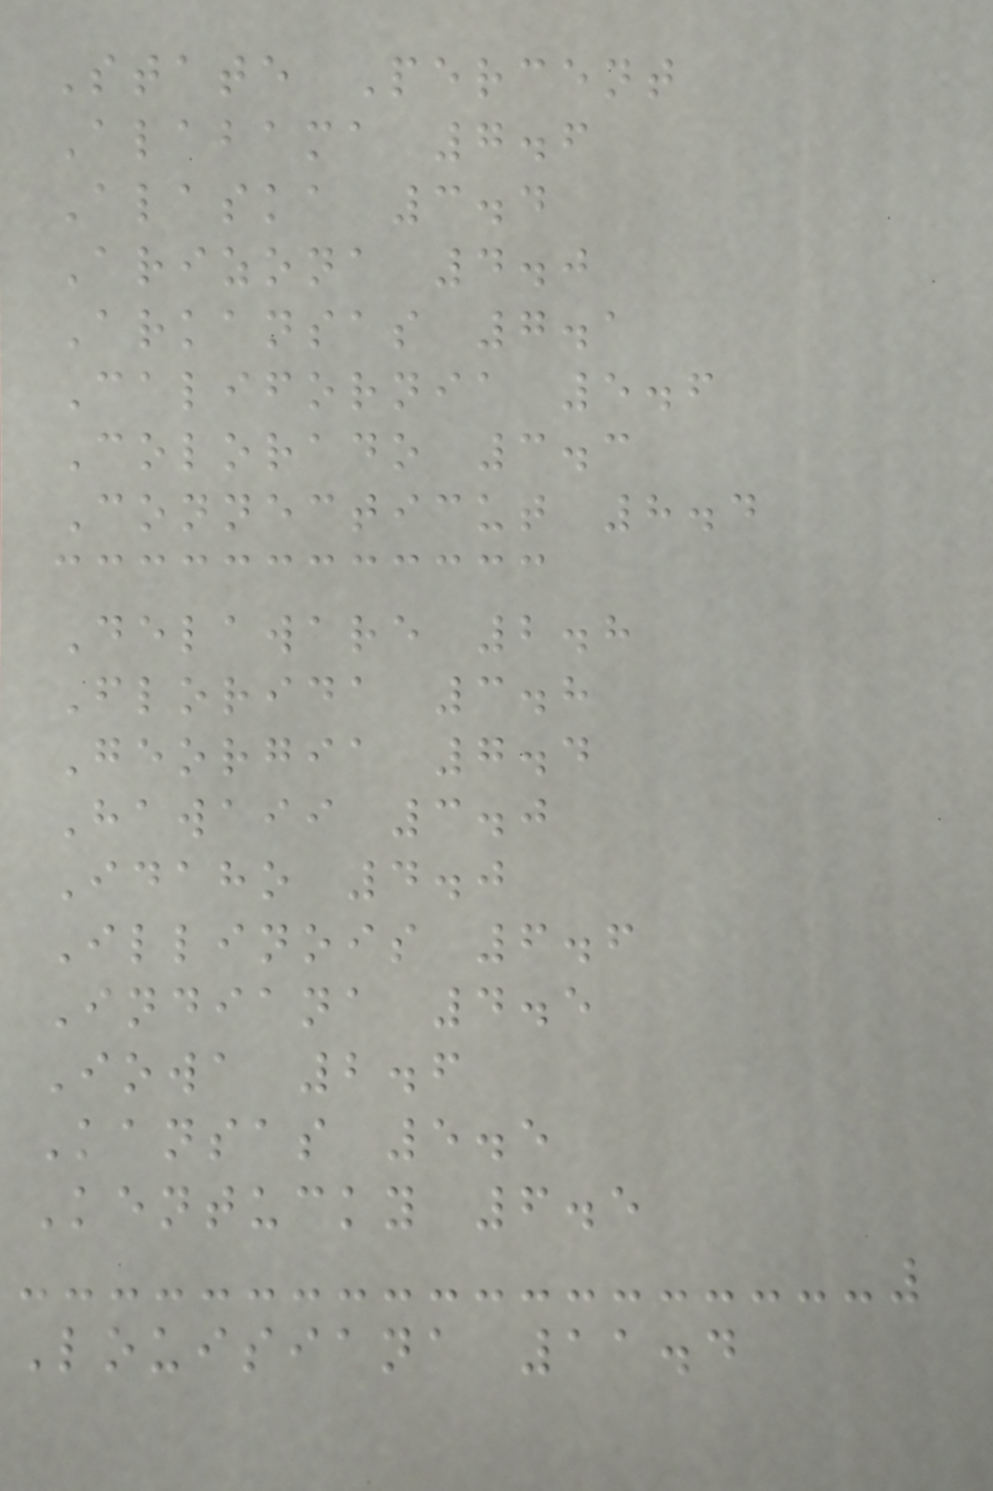State Percent
Alabama 7.6
Alaska 3.4
Arizona 4.0
Arkansas 7.1
California 5.6
Colorado 3.3
Connecticut 8.4
Delaware 2.8
Florida 3.8
Georgia 7.4
Hawaii 3.0
Idaho 4.0
Illinois 6.6
Indiana 4.5
Iowa 2.6
Kansas 5.5
Kentucky 6.5
Louisiana 11.4
